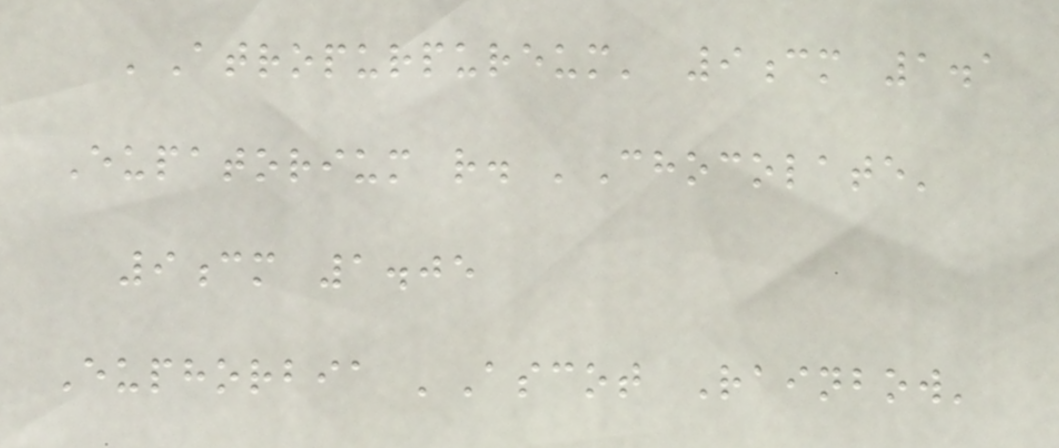'Atropurpureum' 9cm 1.1
Eupatorium r. 'Chocolate'
9cm 1.05
Euphorbia 'Ascot Rainbow'
